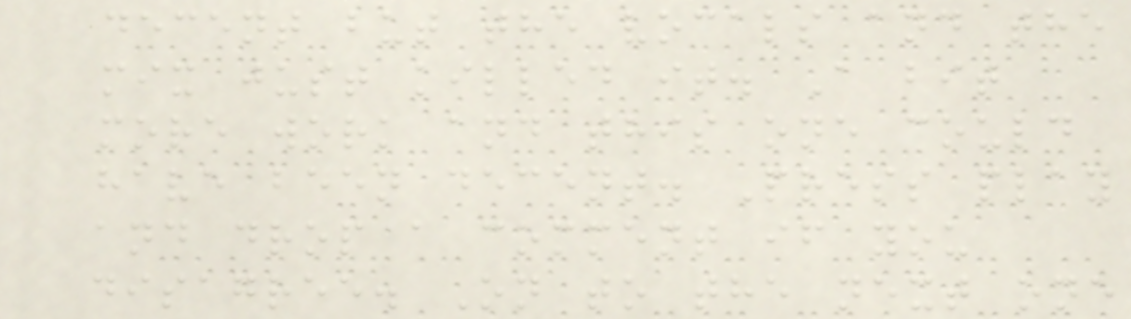decent but the vocals and the
mix just killed it. A bit
more work and this one could
have been decent. Press play
and drop a comment if you
disagree. On to the next one
